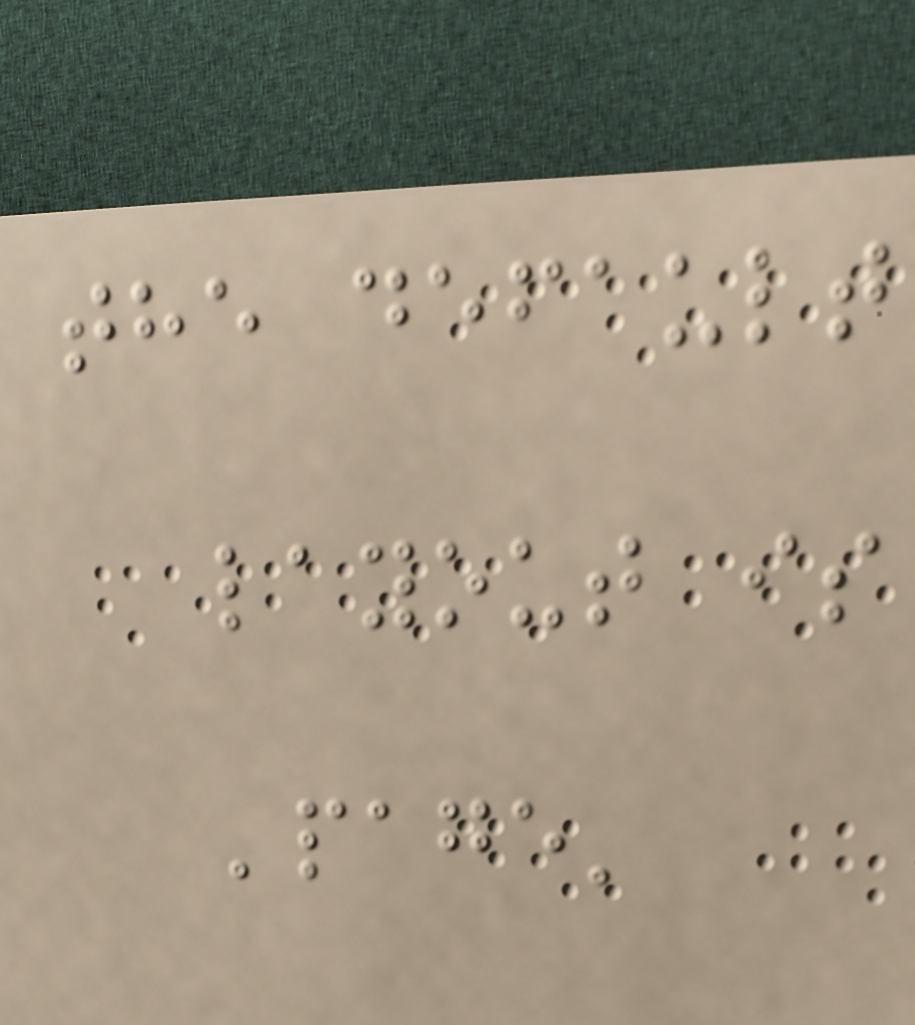the default
layout is
'page'
